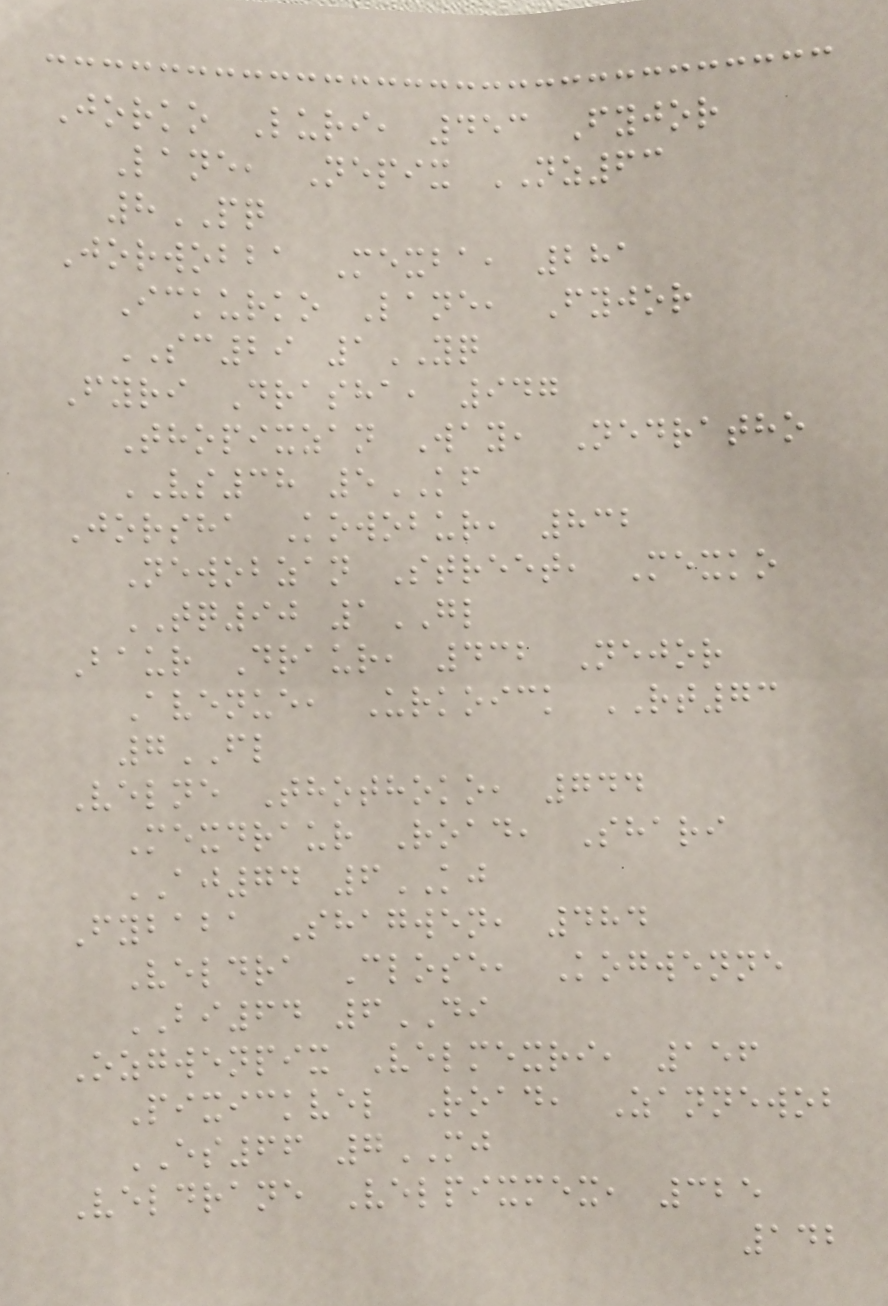Jorko Luri, 453 Fyjor
Lane, Nepix NZ63
8PQ
Jorwobba Mexba, 281
Ickurko Lane, Fyjor
SC29 1YQ
Fyri Drasha, 947
Thopixzan Way, Nedratho
VS38 5KF
Jorsha Kowobur, 832
Newobzan Street, Mexko
TQ90 1GL
Baur Draur, 432 Nejor
Avenue, Urkoick RT73
7FL
Velne Thothoko, 744
Mexdraur Road, Shari
AJ74 6KJ
Fybaba Shagwen, 484
Veldra Close, Kogwenne
BI64 6DI
Ozgwenpix Velmexri, 156
Pixickvel Road, Zannewob
ES66 7MJ
Veldrane Velpixmex, 325
142
